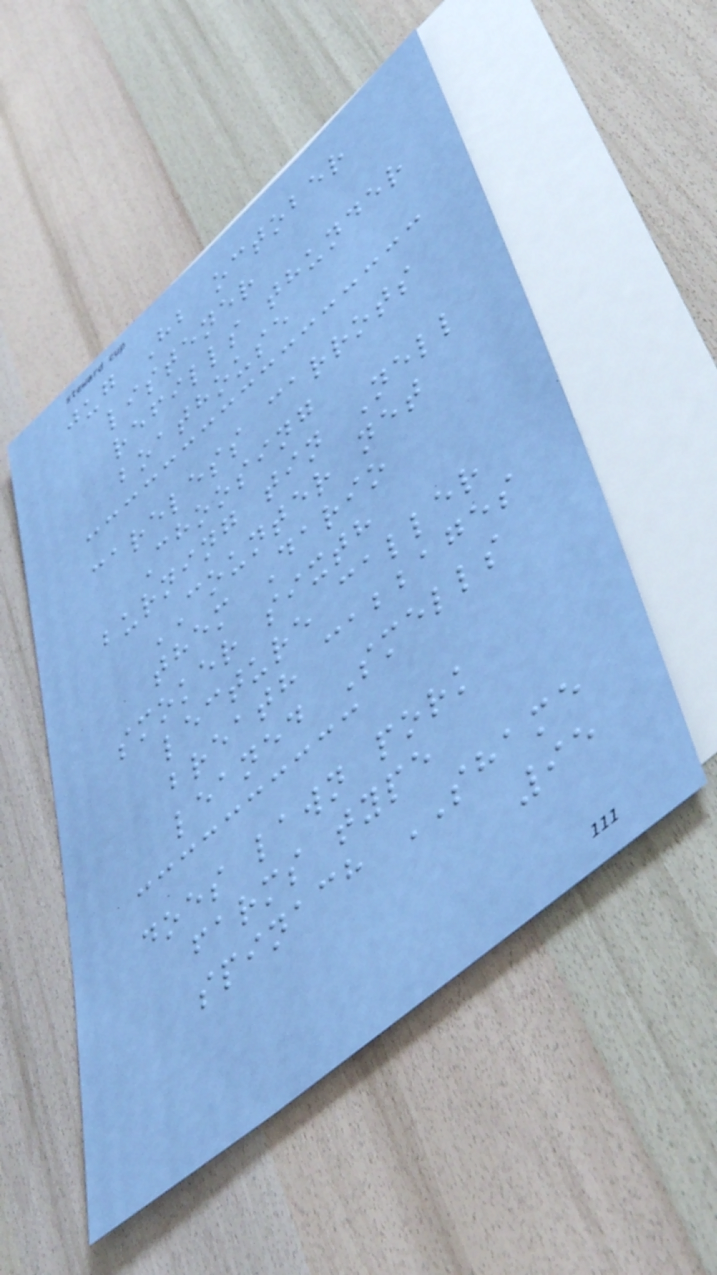jug Hb october
listener
refills thunder
boathouse
careless carrots
Choosing
burning tin Nell
COUNTER net
them Dario
smoker sixth
lecture caller
breath cabbages
leaned Smells
does lawn pork
farms type
spinach SHAME
95
